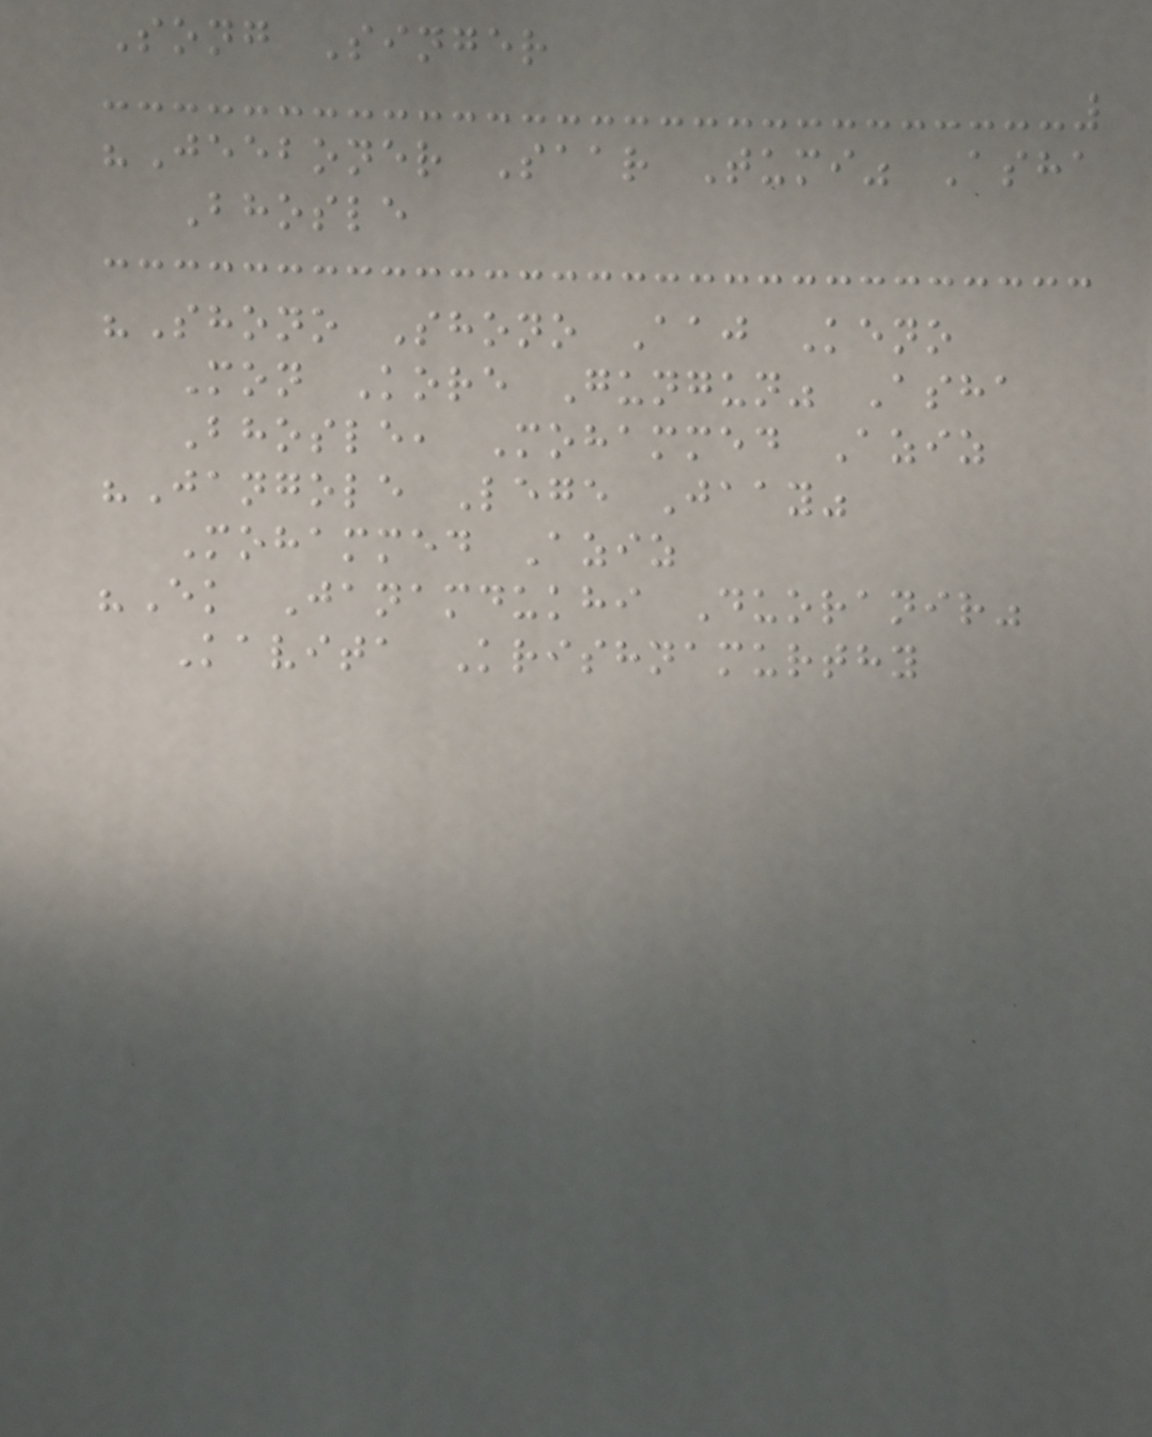Song Singer
"Jeeboner Saar Tumi" Asha
Bhosle
"Shono Shono Aaj Keno
Mon Kore Gungun" Asha
Bhosle, Mohammed Aziz
"Jangole Lege Jaay"
Mohammed Aziz
"Ek Janamdukhi Duoranir"
Kavita Krishnamurthy
